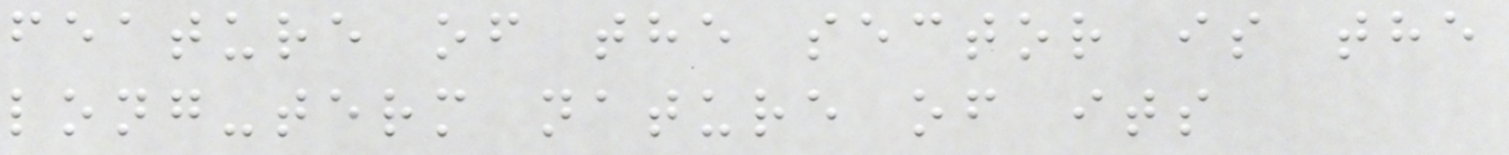feature of the sector is the
long-term nature of its
